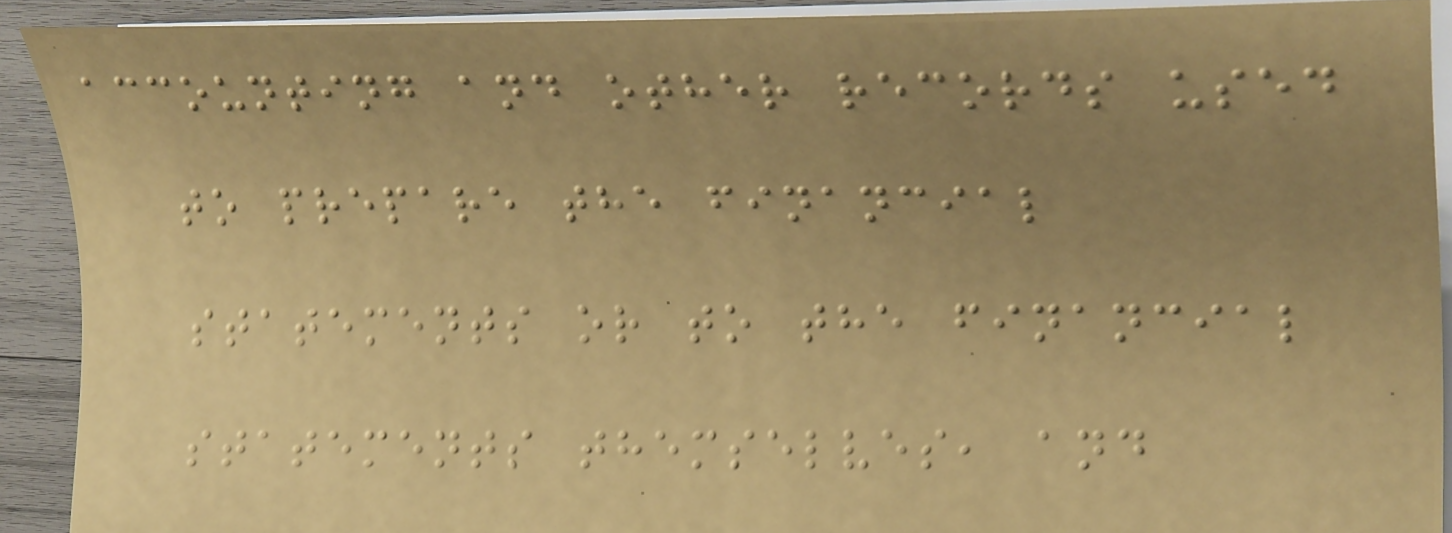accounting and other records used
to prepare the financial
statements or to the financial
statements themselves, and
